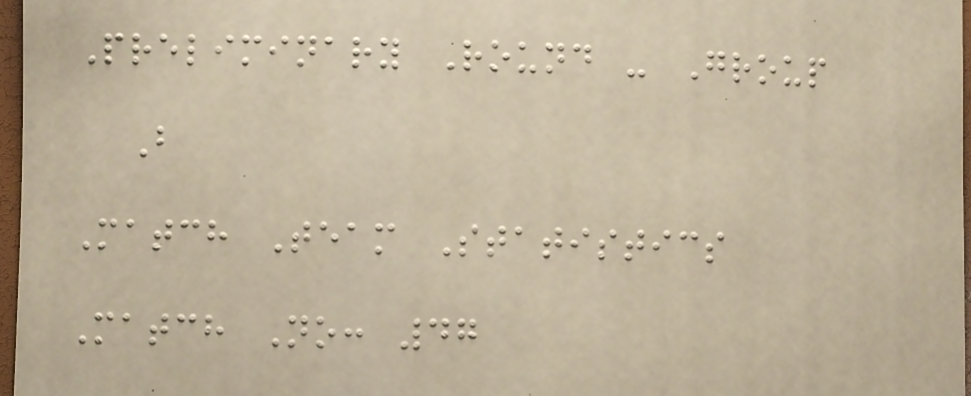Preliminary Round - Group
B
Match Team Statistics
Match No: 47
